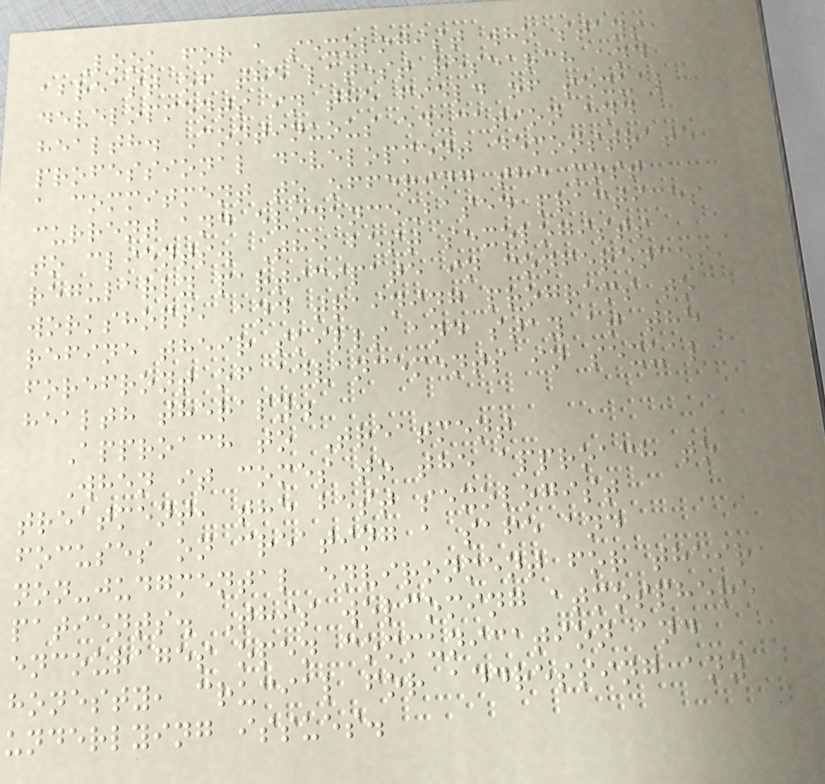Look for a sexologist who stays
abreast of the latest research and
developments in the field of sexual
health. Continuous education and
professional development demonstrate
a commitment to offering the most
current and evidence-based practices
to clients. The best sexologists
regularly participate in conferences,
workshops, and training programs to
refine their skills and stay at the
forefront of advancements in sexual
health therapy.
Approach to Treatment
When it comes to the approach to
treatment, the best sexologist
focuses on creating a safe and
non-judgmental environment for their
patients. This welcoming atmosphere
encourages open communication and
honesty, crucial for addressing any
underlying issues.
